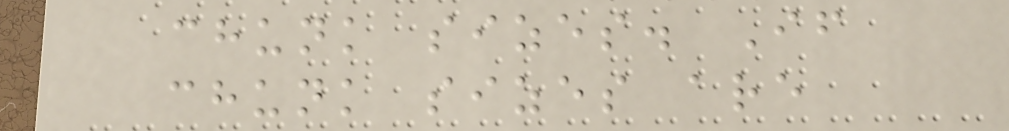chunk sizes. If
chunk sizes are
